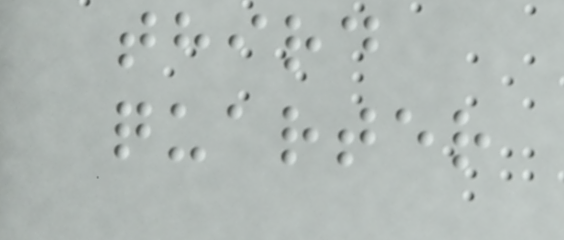third
quarter
